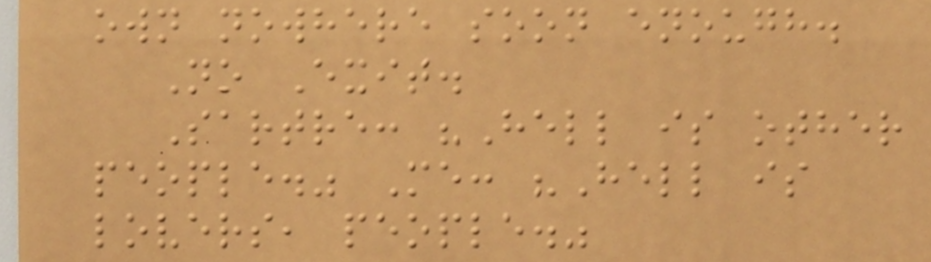own nowhere soon enough.
No Exit.
Sartre: "Hell is other
people." Me: "Hell is
lovers, people."
